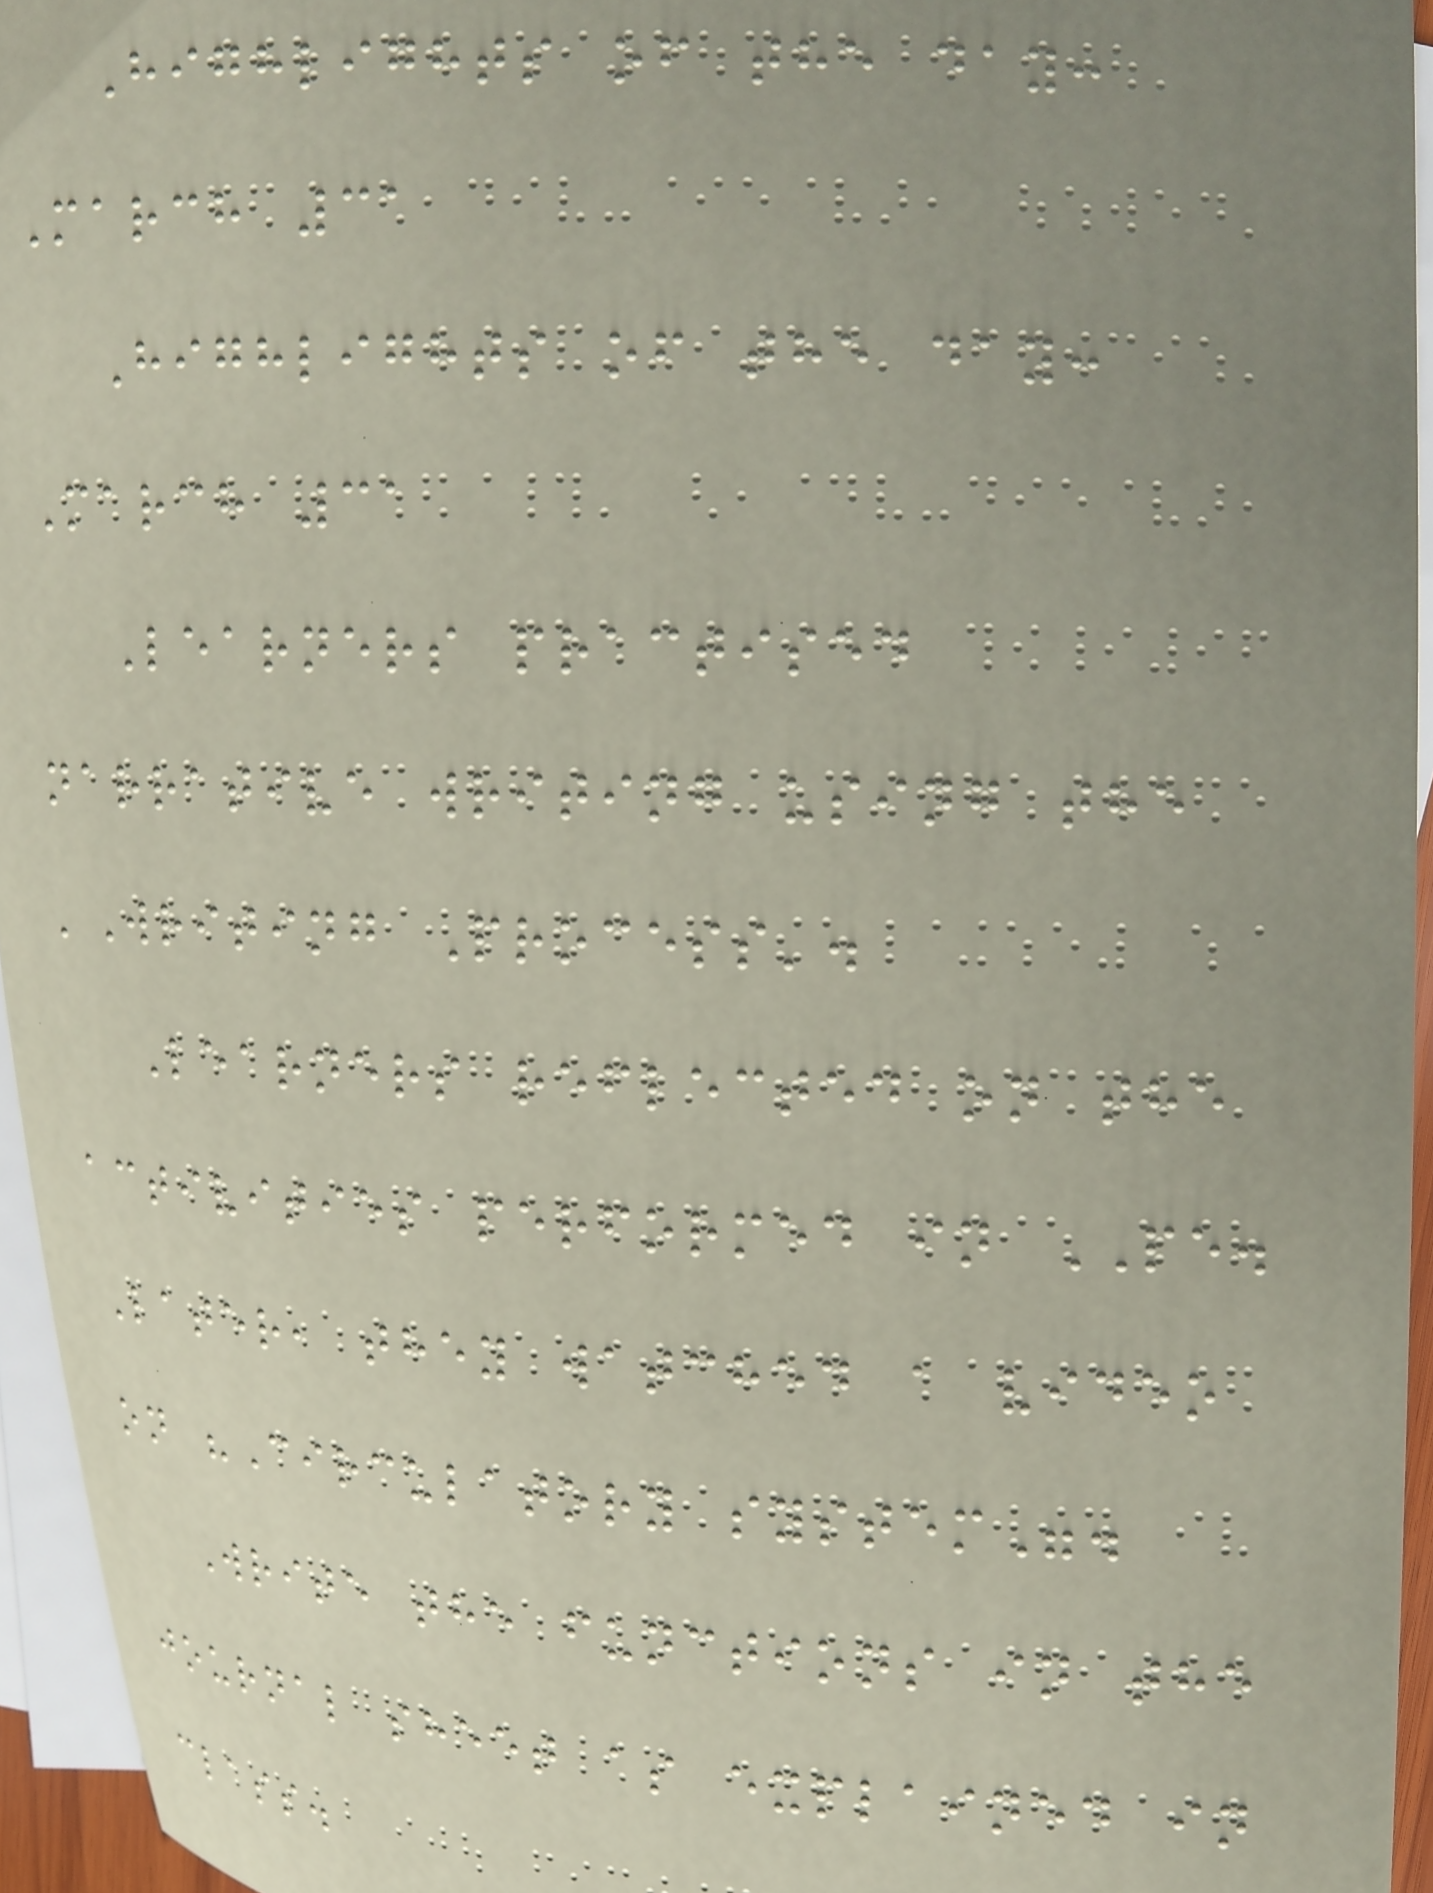Highlights of the day:
March 31
Highlights of the day:
March 31
Learners practised
narrative writing using the
'Writing Process'.
Learners reflected on the
activities performed in PE.
Later, they watched a video
on "Circulatory system".
Write the functions in the
journal sheet as explained in
class.
